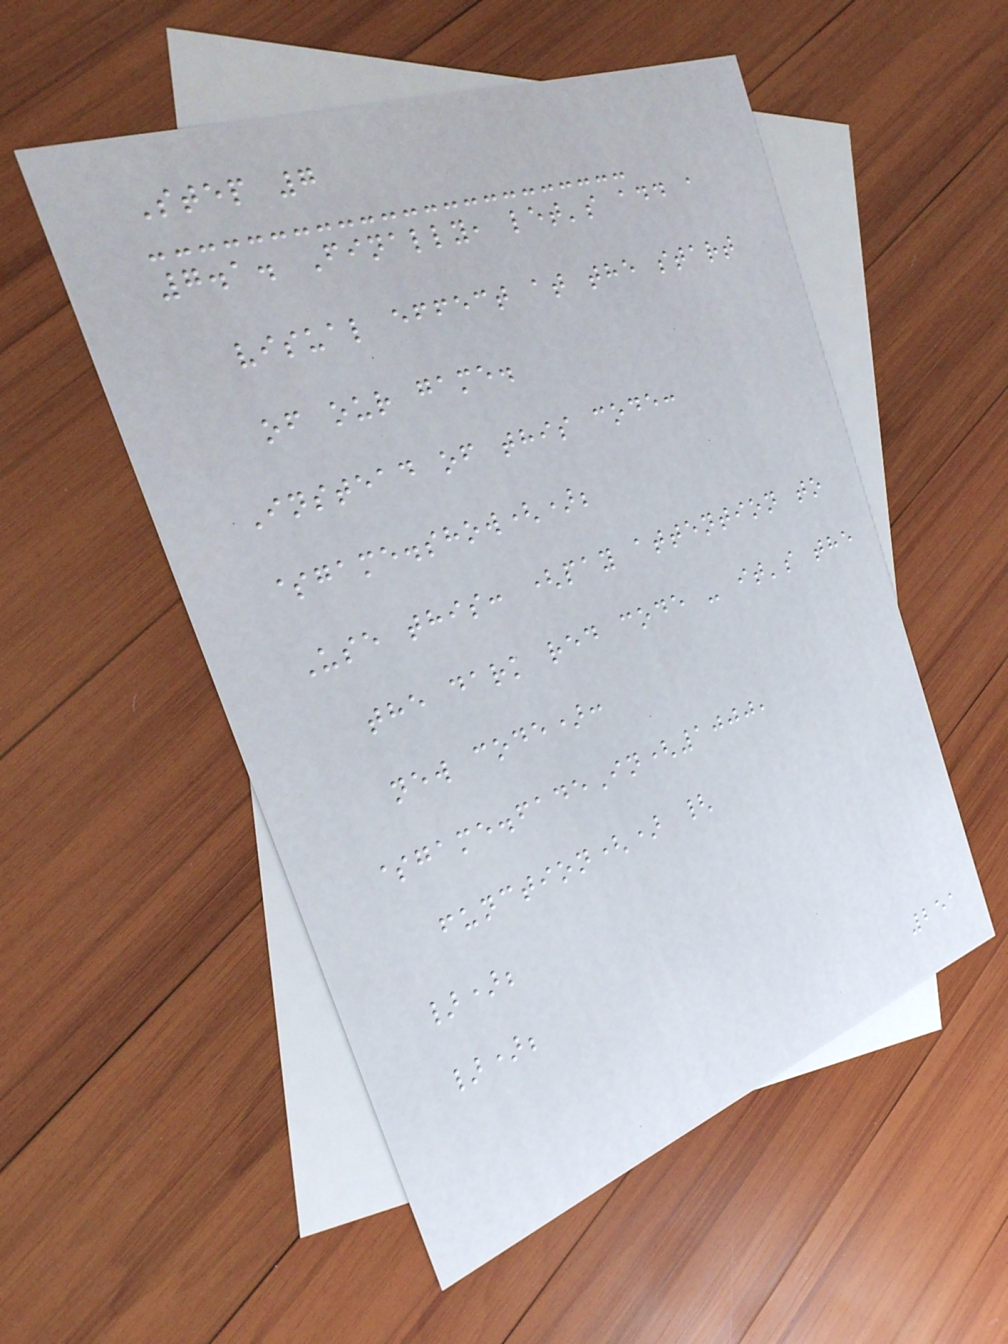Step 7
7.1. Finally, let's add a
visual effect at the start
of our game.
Instead of this code:
$game.show();
Use this: (pay attention to
the dark red code - it's the
new code):
$game.fadeIn(1000,
function() {
});
});
251
